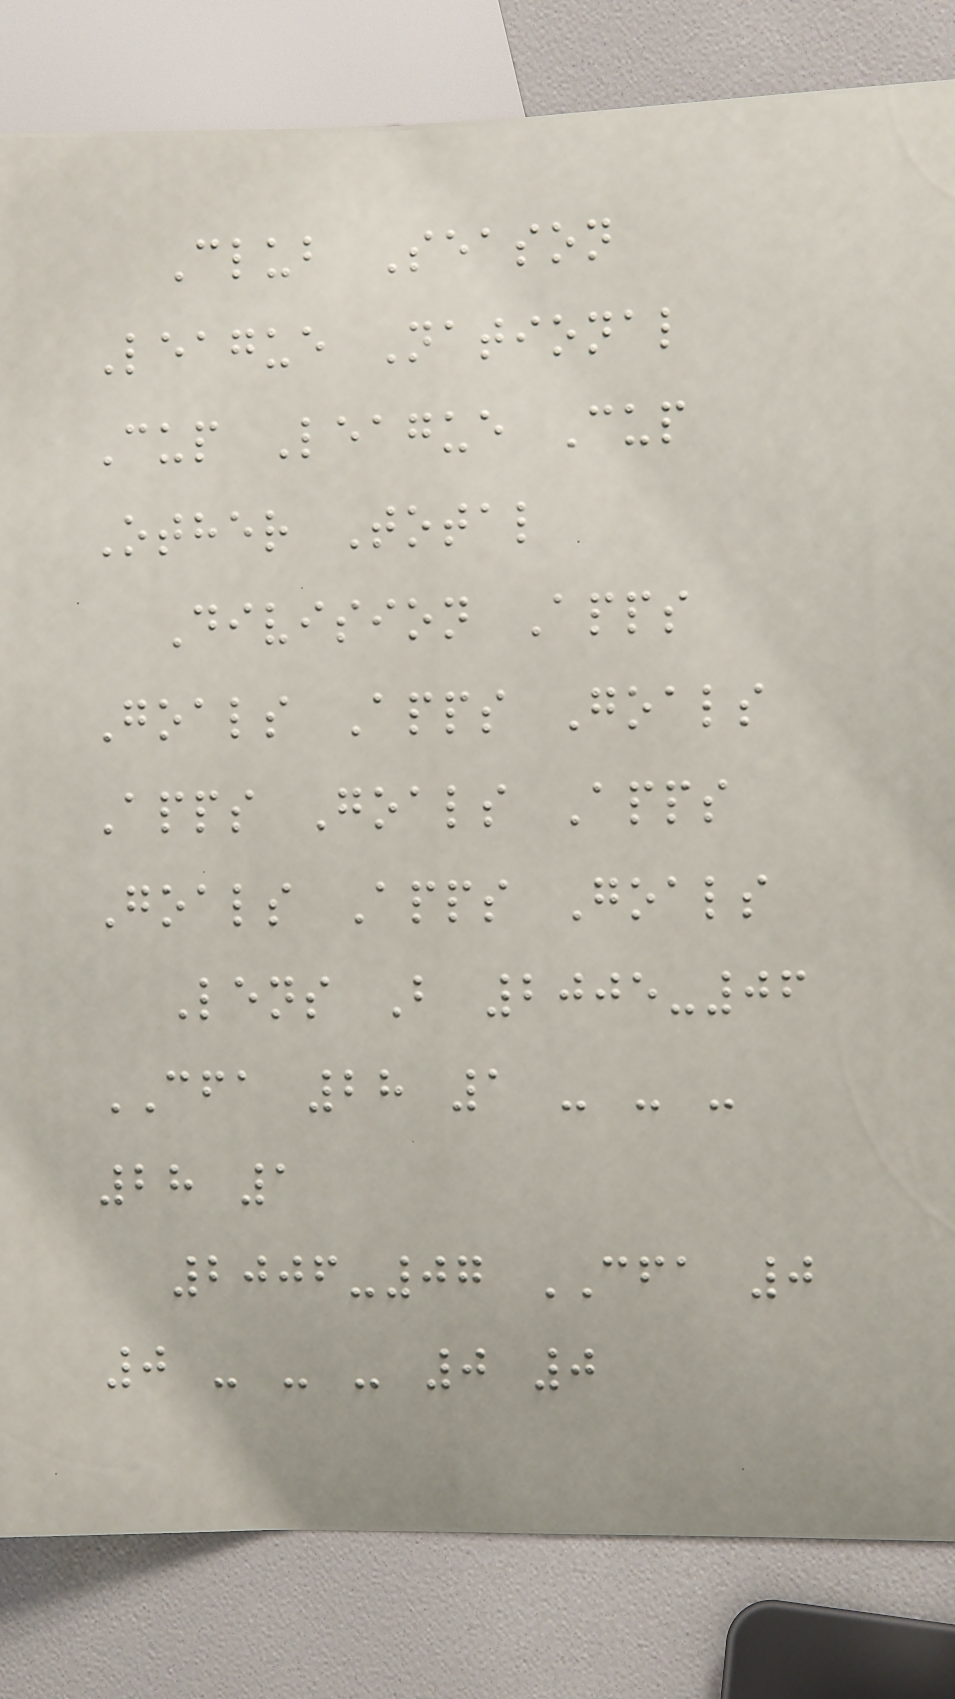Club Season
League National
Cup League Cup
Other Total
Division Apps
Goals Apps Goals
Apps Goals Apps
Goals Apps Goals
Lens B 2005-06
CFA 28 1 - - -
28 1
2006-07 CFA 0
0 - - - 0 0
